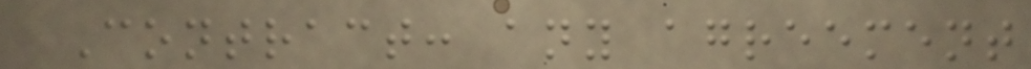Contract: any agreement
